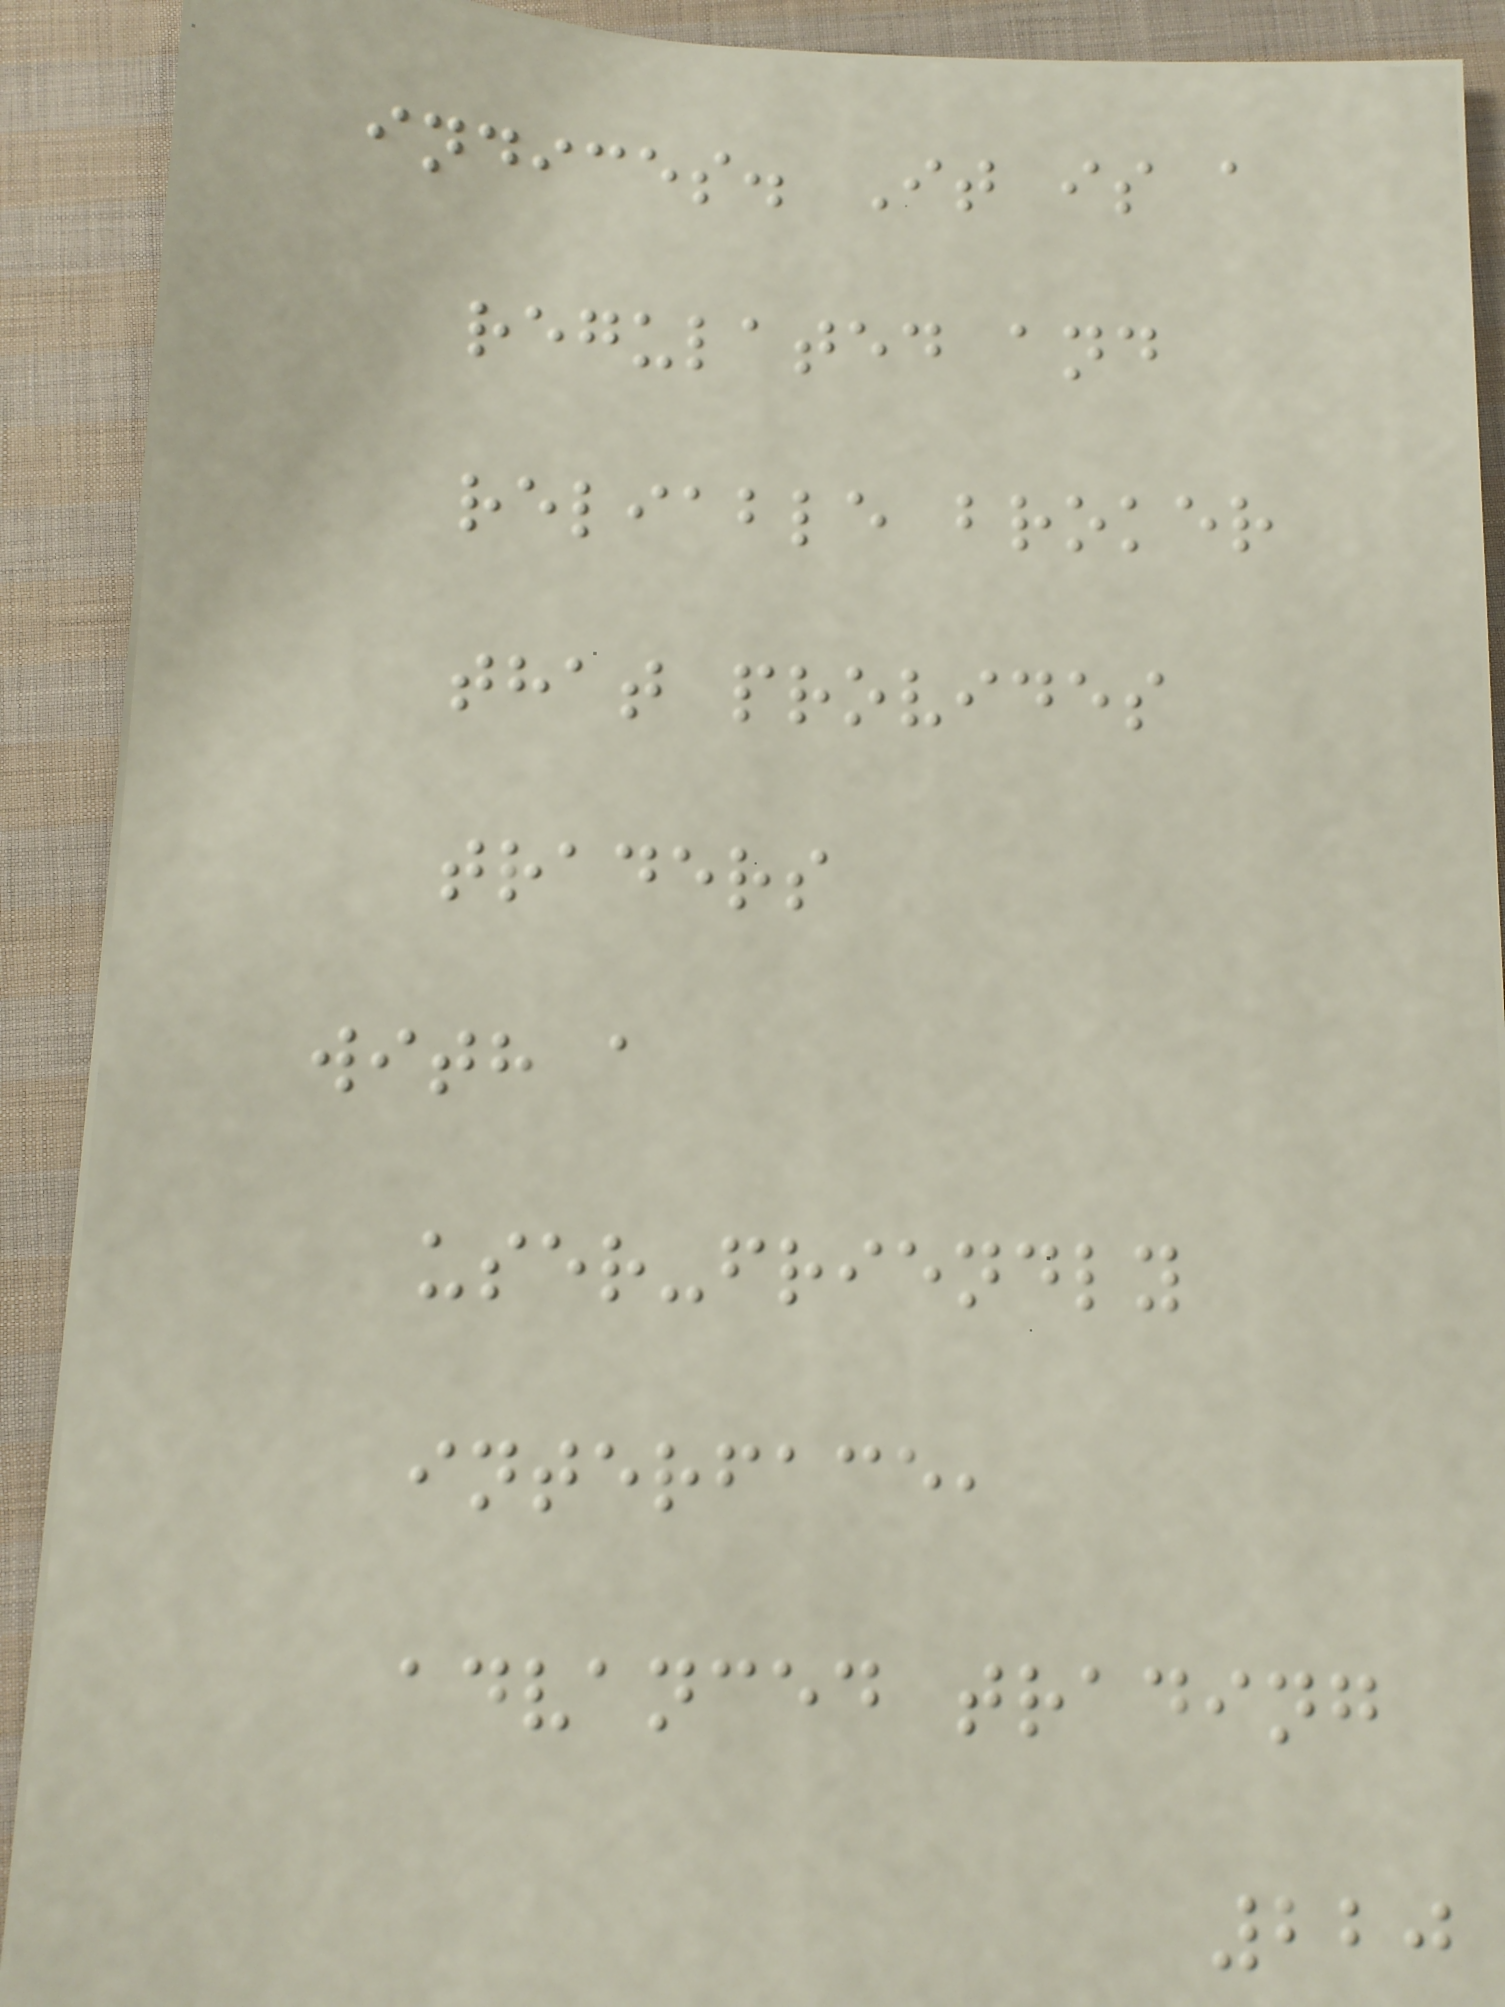indices. It is a
regulated and
reliable broker
that provides
traders
with a
user-friendly
interface,
advanced trading
220
